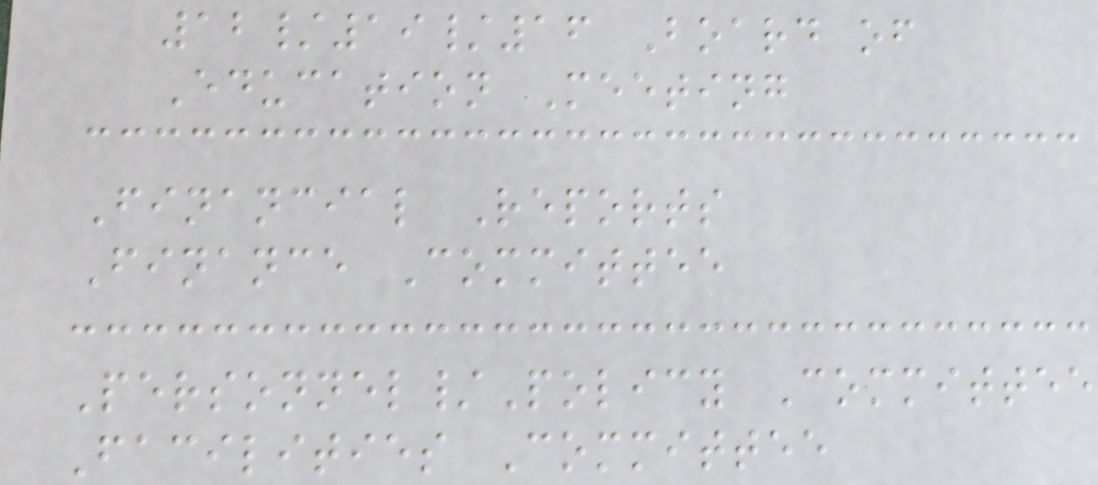12/19/16 Board of
Education Meeting
Financial Reports
Finance Committee
Personnel/Policy Committee
Facilities Committee
